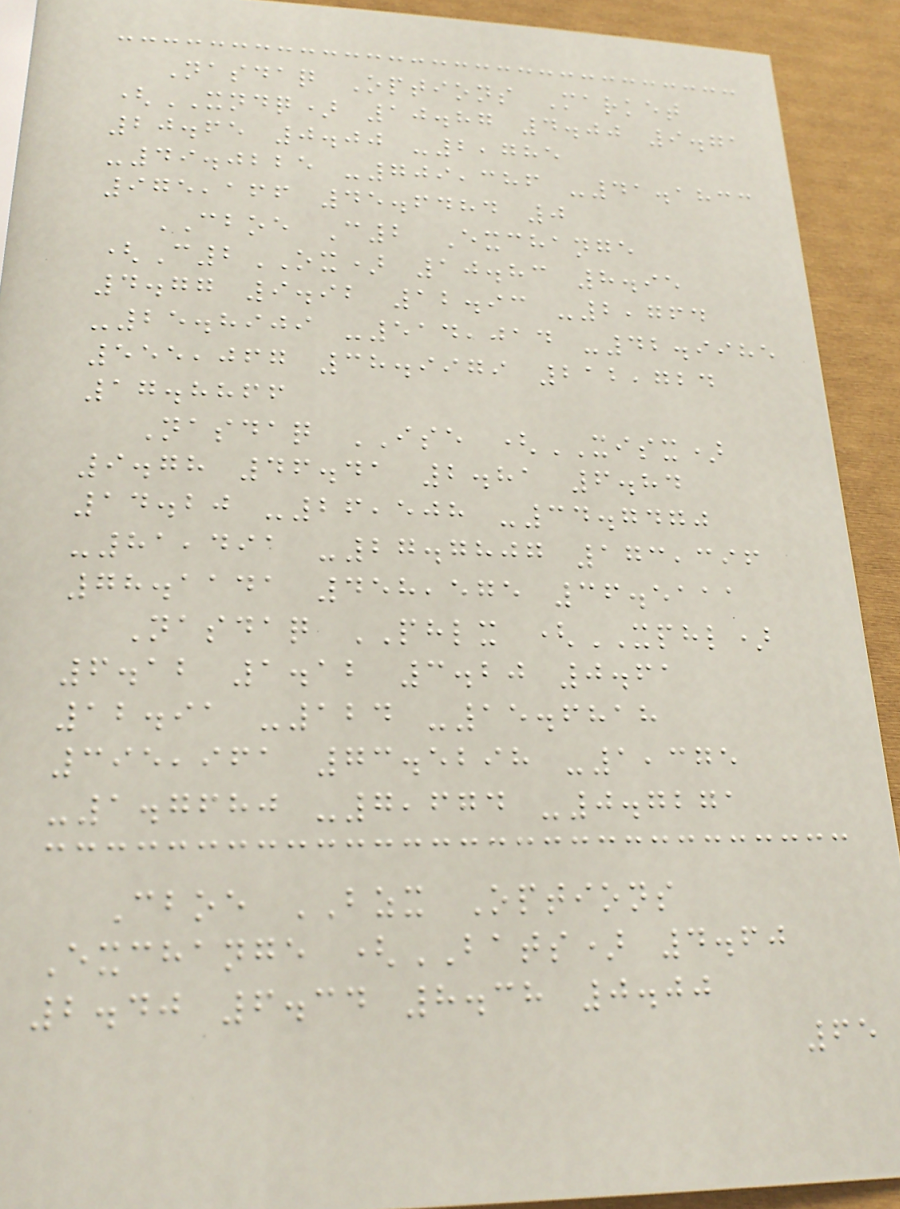Nasdaq Options Market
(XNDQ) 10.87 4.00 9.71
20.65 0.00 -2,785
-49.0225 -709,386 -41.1833
975,166 45.6484 0
CBOE C2 Exchange
(C2OX) 10.83 8.95
4.77 9.92 12.93 -2,764
-25.8909 -514,014 -42.9985
555,067 38.9979 212,724
17.8866
Nasdaq ISE (XISX)
9.78 46.41 2.81 6.84
14.20 -26,508 -34.7470
-81,491 -27.7807 173,396
78.1141 458,575 36.5111
Nasdaq PHLX (XPHL)
6.12 1.12 3.20 0.61
12.91 -124 -15.6818
395,961 73.5298 -1,375
-1.7680 -7,674 -0.7271
Cboe BZX Options
Exchange (BATS) 4.60
2.40 6.34 8.38 0.00
65
